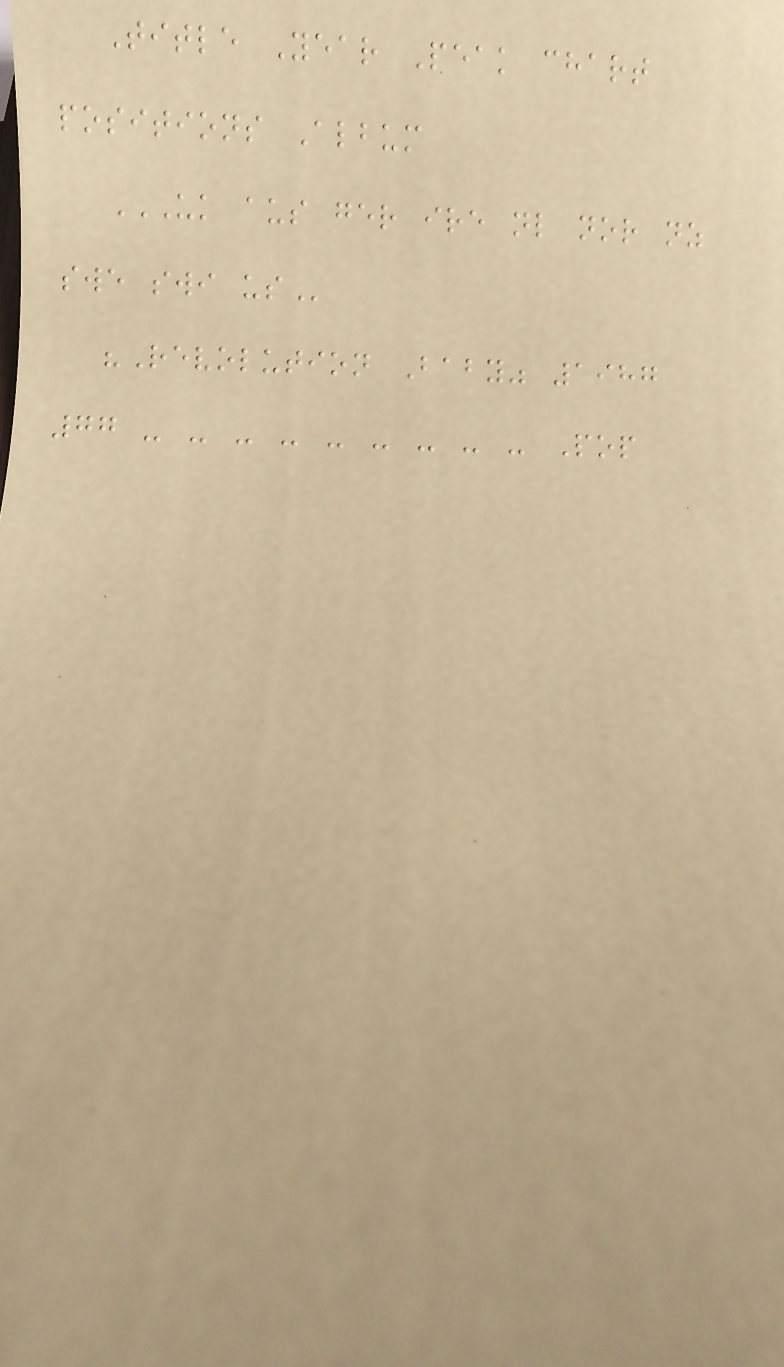Title Year Peak chart
positions Album
UK AUS GER IRE NL NOR NZ
SWE SWI US
"Revolution Baby" 1987
77 - - - - - - - - - Pop
